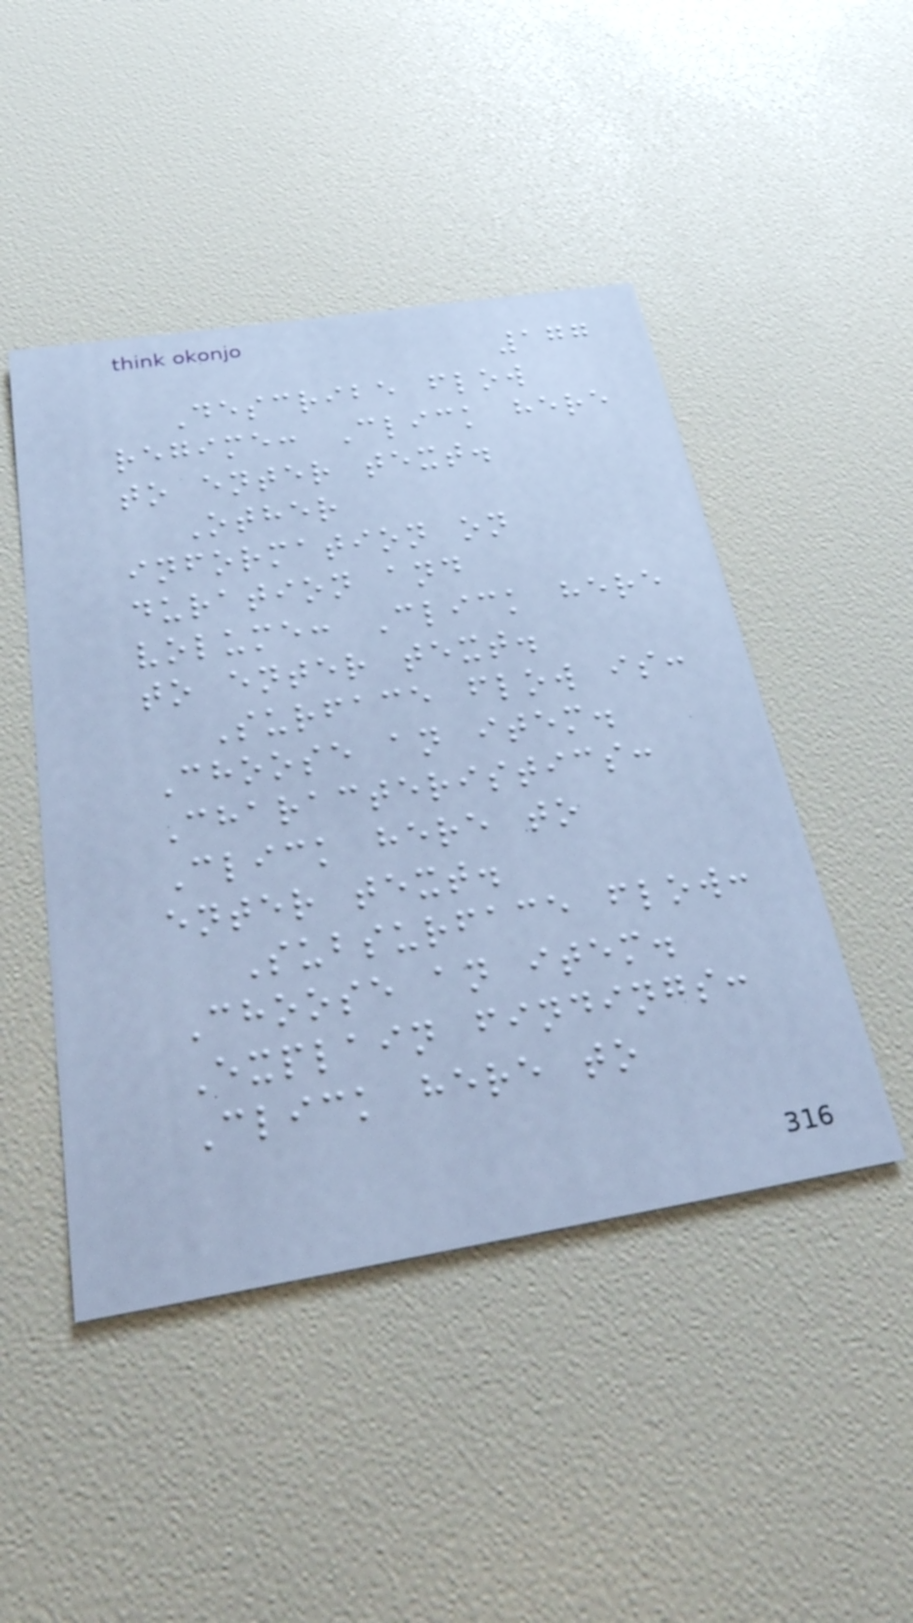177
Describe flow
regime: Click here
to enter text.
Other
information on
duration and
volume: Click here
to enter text.
Surface flow is:
Choose an item.
Characteristics:
Click here to
enter text.
Subsurface flow:
Choose an item.
Explain findings:
Click here to
